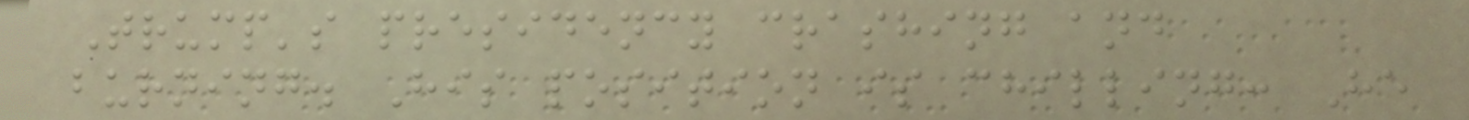Trump's presidency crashing and
burning. His position is chilling: He
